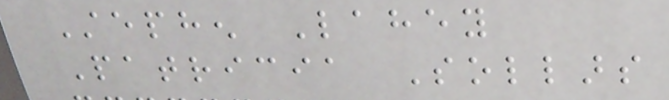Stephen Lahey
Patricia Sollars
